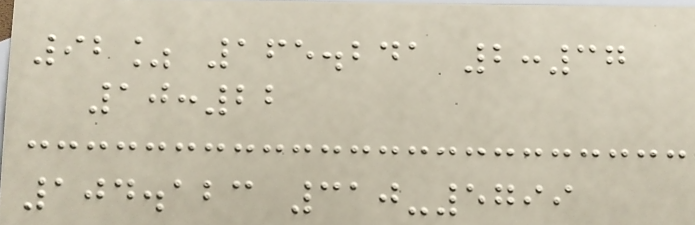92% 165.241 2:37
10:22
104.123 310-5799
